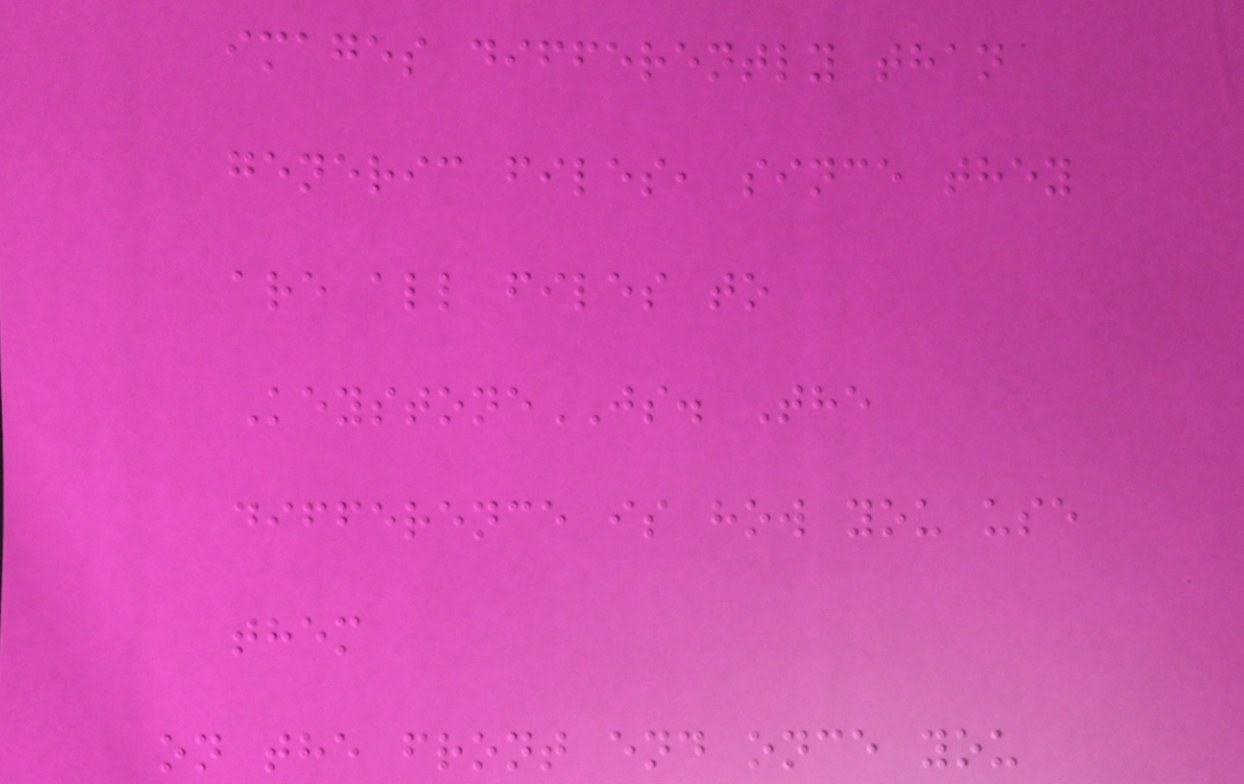images differently than
generic files, since they
are all files to
KeystoneJS. The
difference is how you use
them
on the front end once you
